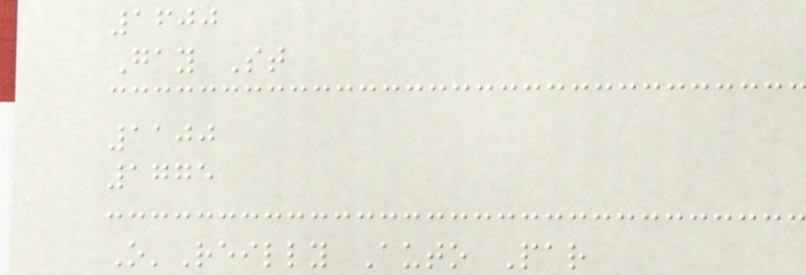1600
Gay St
1100
1775
O'Reilly Auto Par
